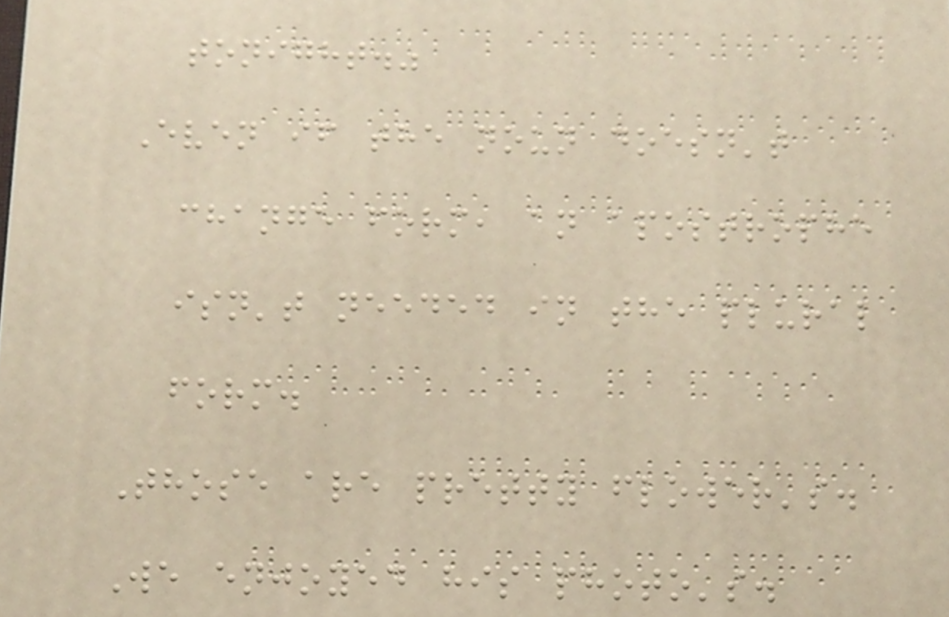tonight."
Even if the noun doesn't
change form, an apostrophe
isn't needed in the plural
form.
Those are pretty flower's.
We enjoyed his photo's.
